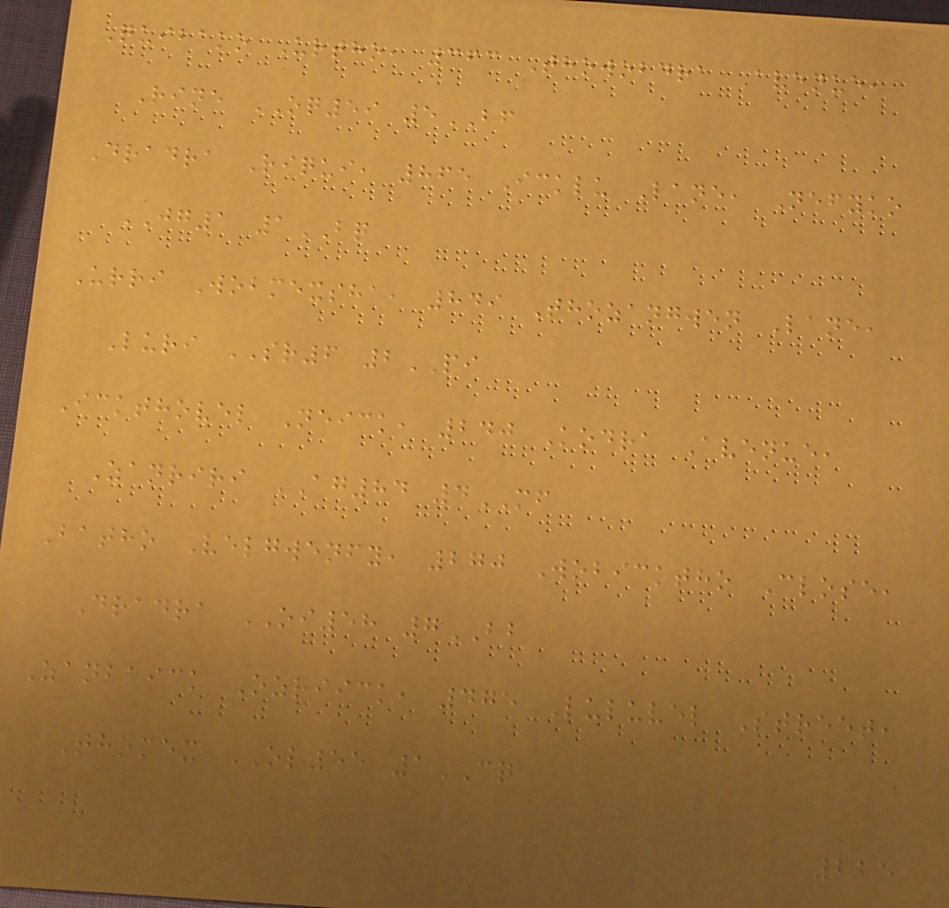Quibako Urtho, 363 Thowobdra Avenue,
Rine OQ59 5BF
Dradra Riqui, 865 Icklu Lane, Nefyko
JG1 1BQ
Urri Wobmexsha, 849 Thozangwen Lane,
Luri SR6 2PI
Ickthovel Neick, 240 Kodra Avenue,
Zanriri AG84 4MF
Batho Velgwenfy, 270 Wobicktho Close,
Dradra OI58 7BB
Zanbaick Ozriick, 475 Luluvel Street,
Thomex OL55 1CQ
225
